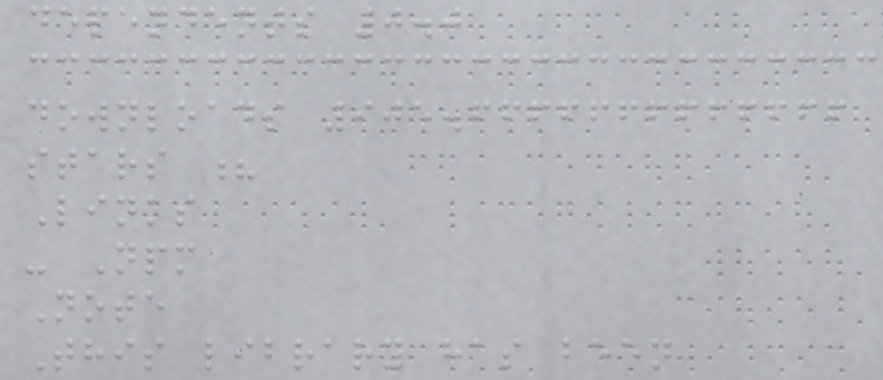dependents 0.0
downloads 905.6666666666666
stars ?
Links
- Npm
Note
This library has been
